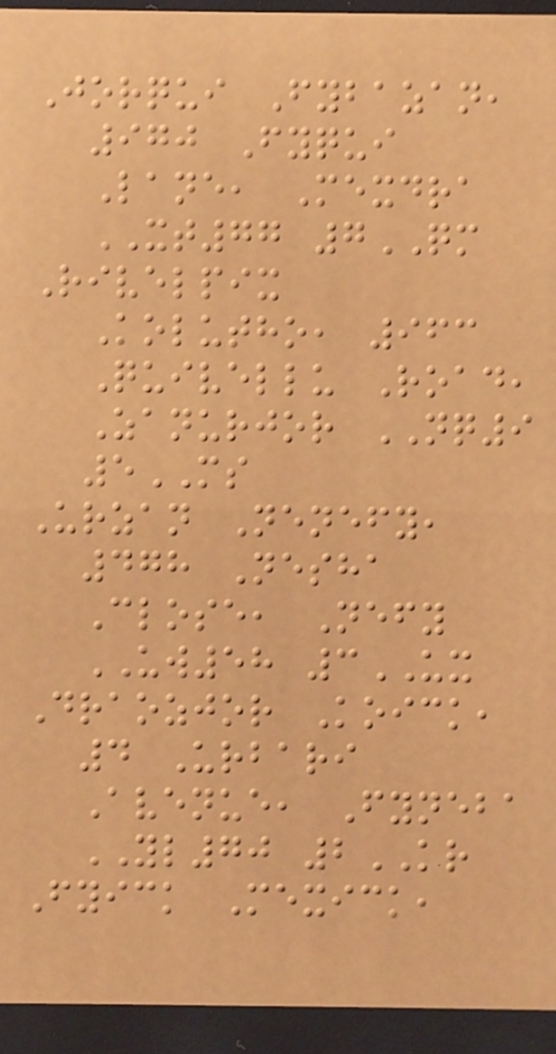Jorqui Fybazan,
970 Fyqui
Lane, Mexdra
XT77 7QM
Rivelpix
Kolutho, 963
Quivellu Road,
Zanurjor NQ9
5MS
Urzan Nenefy,
478 Nesha
Close, Nefy
UW58 3UX
Draozjor Koick,
4 Urbari
Avenue, Fyneba
YL70 2KR
Fyick Mexick,
